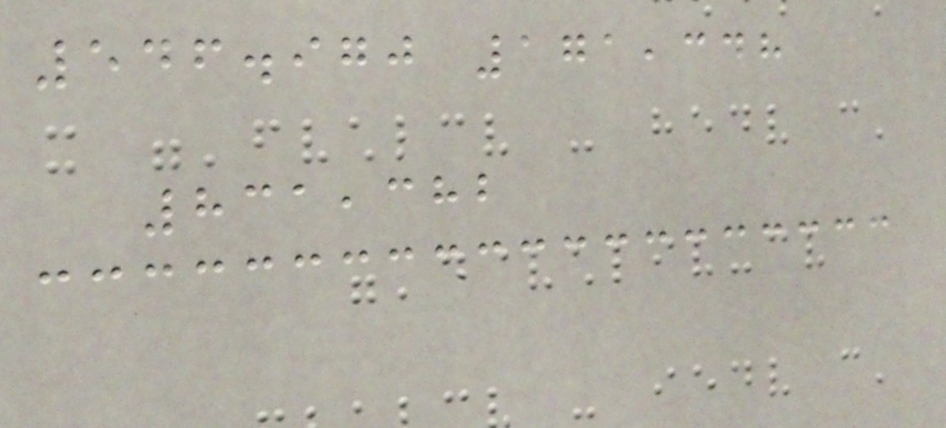546.970 171,348
831,382
